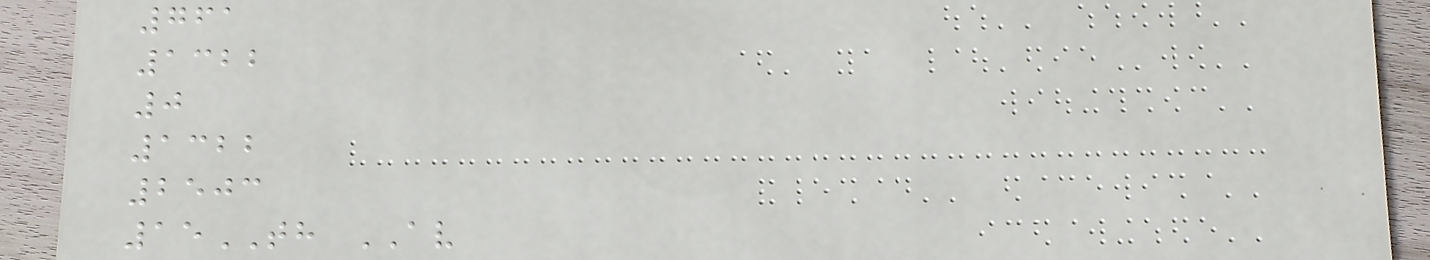761
1322
0
1322
2503
15TH AV
